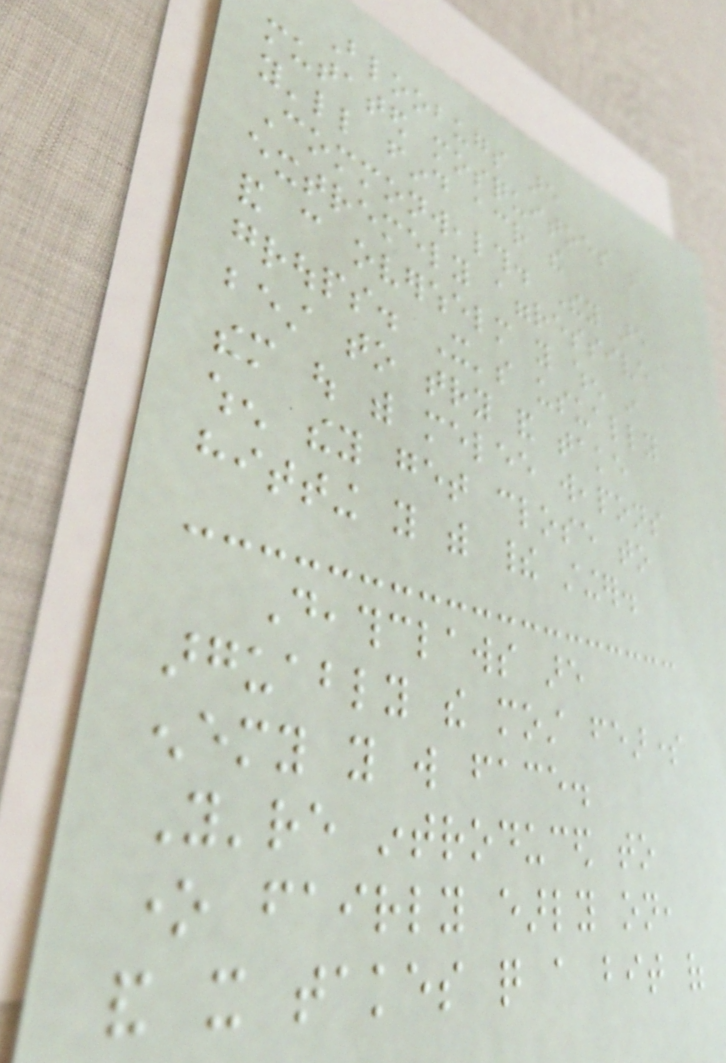Bloobugs are
mutated mosquitoes that
you'll find across the
Commonwealth. They are
extremely aggressive
and can overwhelm you when in
groups. It's usually
best to try and take
them out with melee weapons
when they get close to
hitting you with their stinger.
Deathclaws are
arguably the most fearsome
enemy you will face.
You're introduced to
one fairly early on,
and it takes quite a bit of
